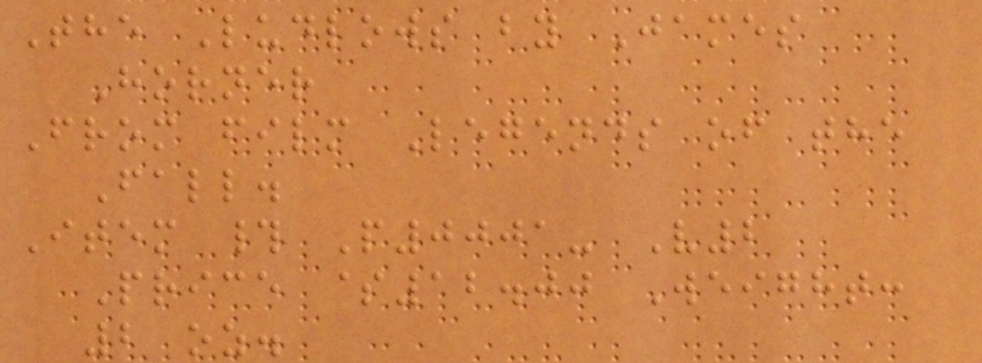The Ludlows by James
Horner
From film Legends of the
Fall.
Item # P0001- V2
Price $12.00 Weight:
2 oz.
